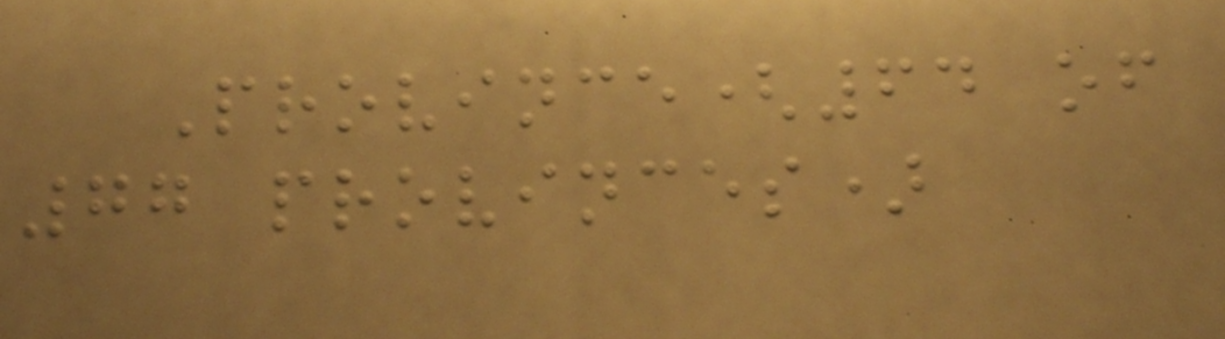Province(64 of
77 provinces)
